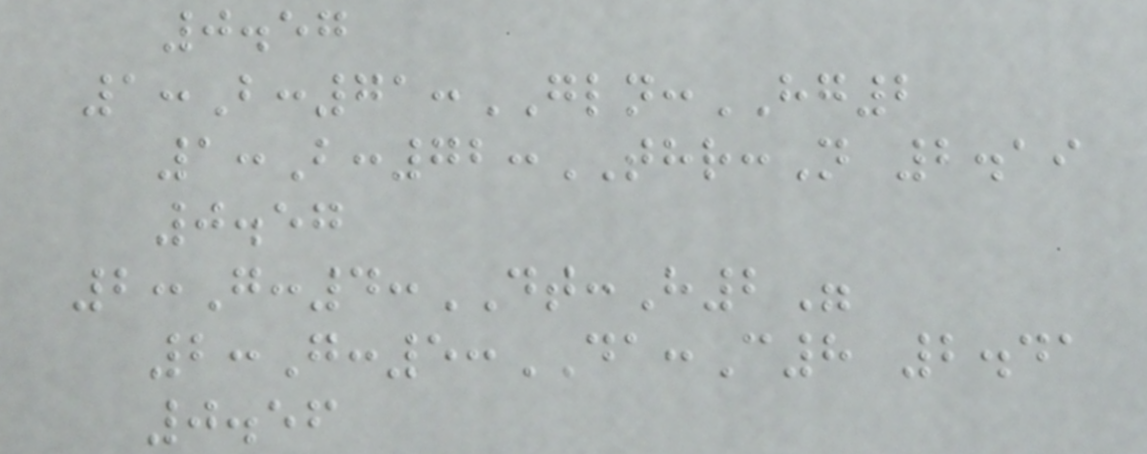0.57
1:B:71:GLN:HG2
1:B:72:THR:N 2.19
0.57
2:G:4:DT:H2"
2:G:5:DA:C8 2.41
0.56
